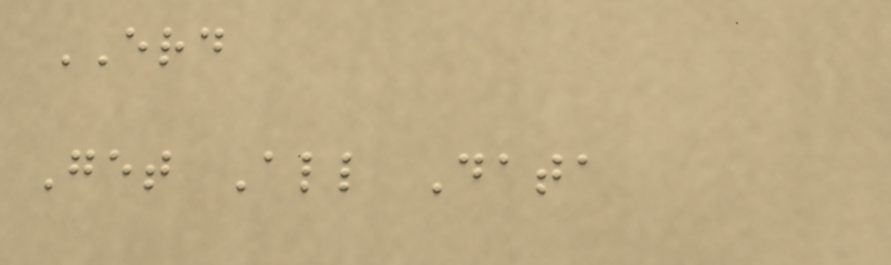ERD
Get All Data
